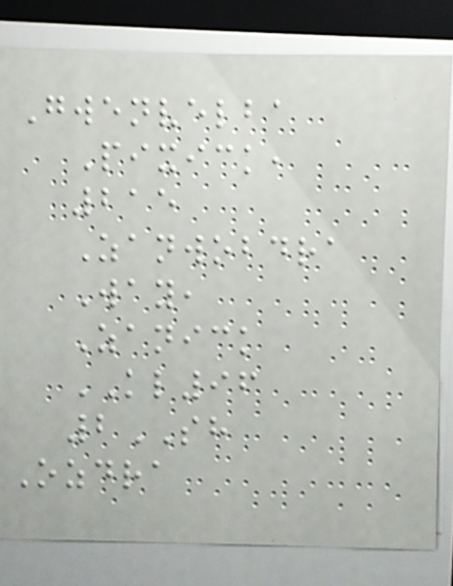Gwenvelba
Pixick,
215
Zanwobdra
Way,
Zanick
KL96
2SH
Ozdra
